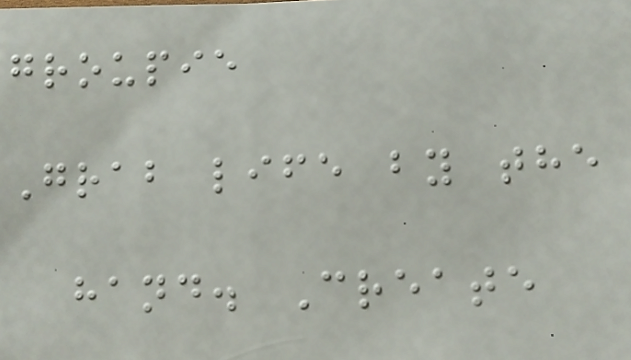groupie
Grab life by the
hand. Create
